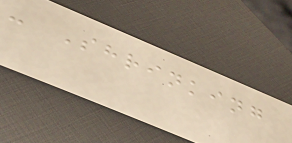- Shrinking
